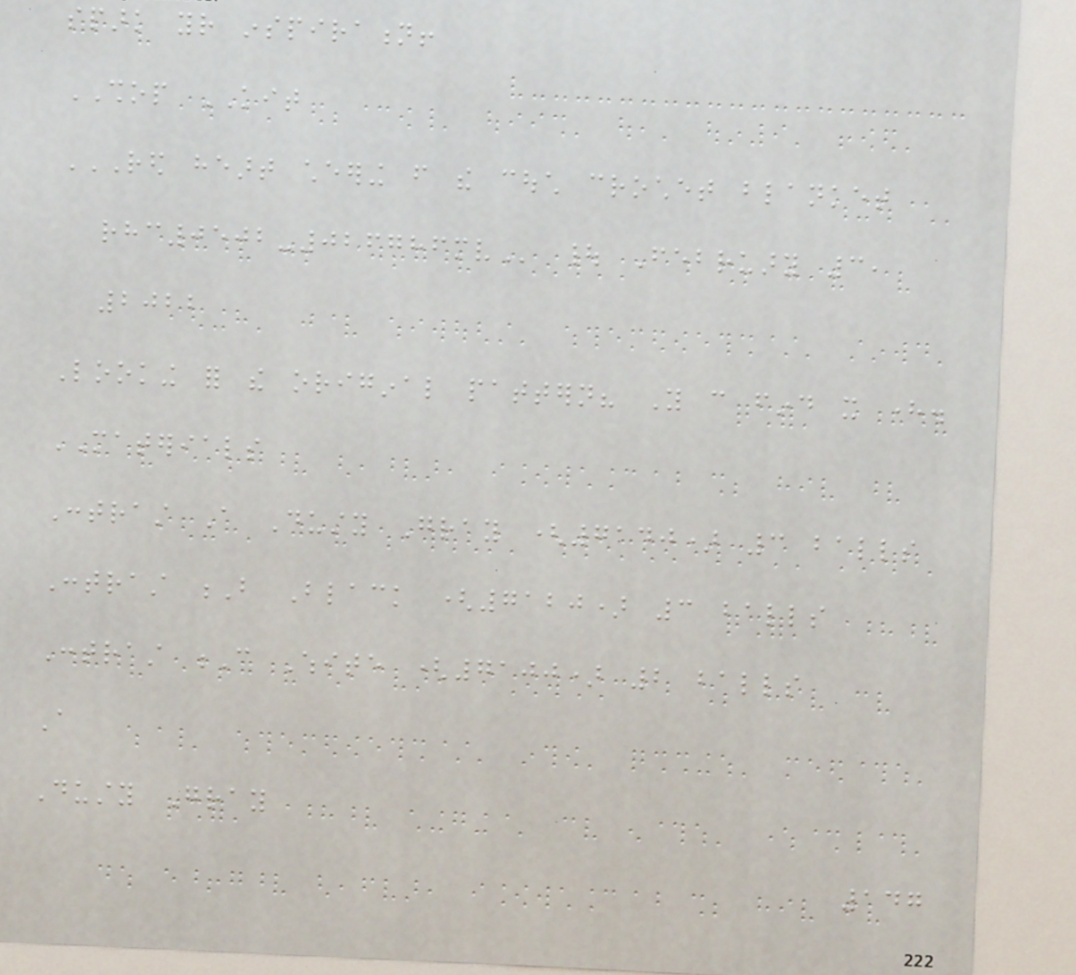spark your inspiration!
SHOP KIT
RED HEART CHEERING FROM THE COUCH CROCHET BLANKET
RHC0502-026786MV | February 3,
2022
Looking for the original pattern? You can find it here.
MATERIALS
Contrast A Dusty Gray (7140) 3 balls
Contrast B Black (7120) 3 balls
Contrast C White (7100) 2 balls
A
Dusty Gray
147
